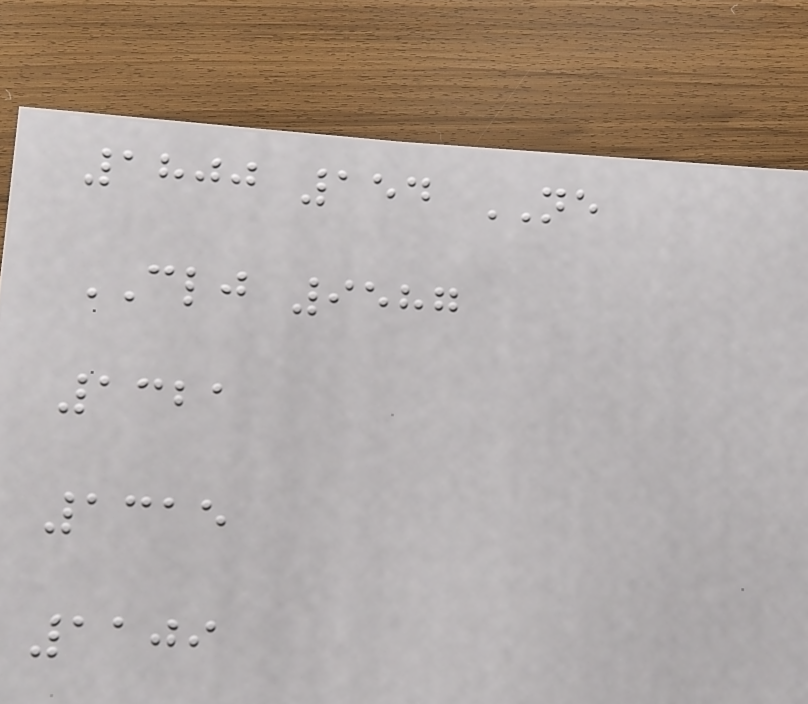1800 154 NE
CLJ 9587
1321
1315
1109
